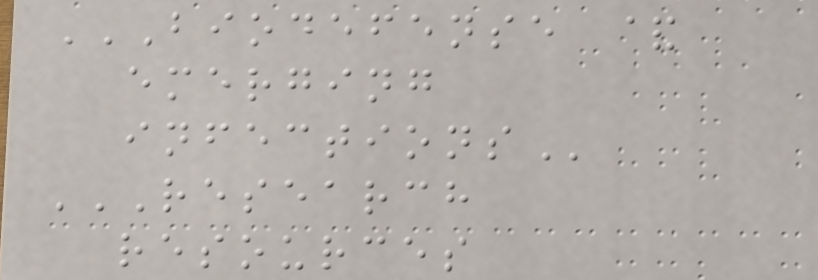BIODEFENSE &
EMERGING
INFECTIONS
RESEARCH
RESOURCES
